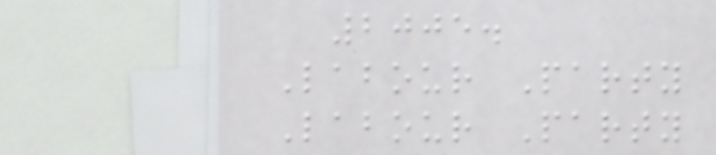2005.
Labour Party
Labour Party
